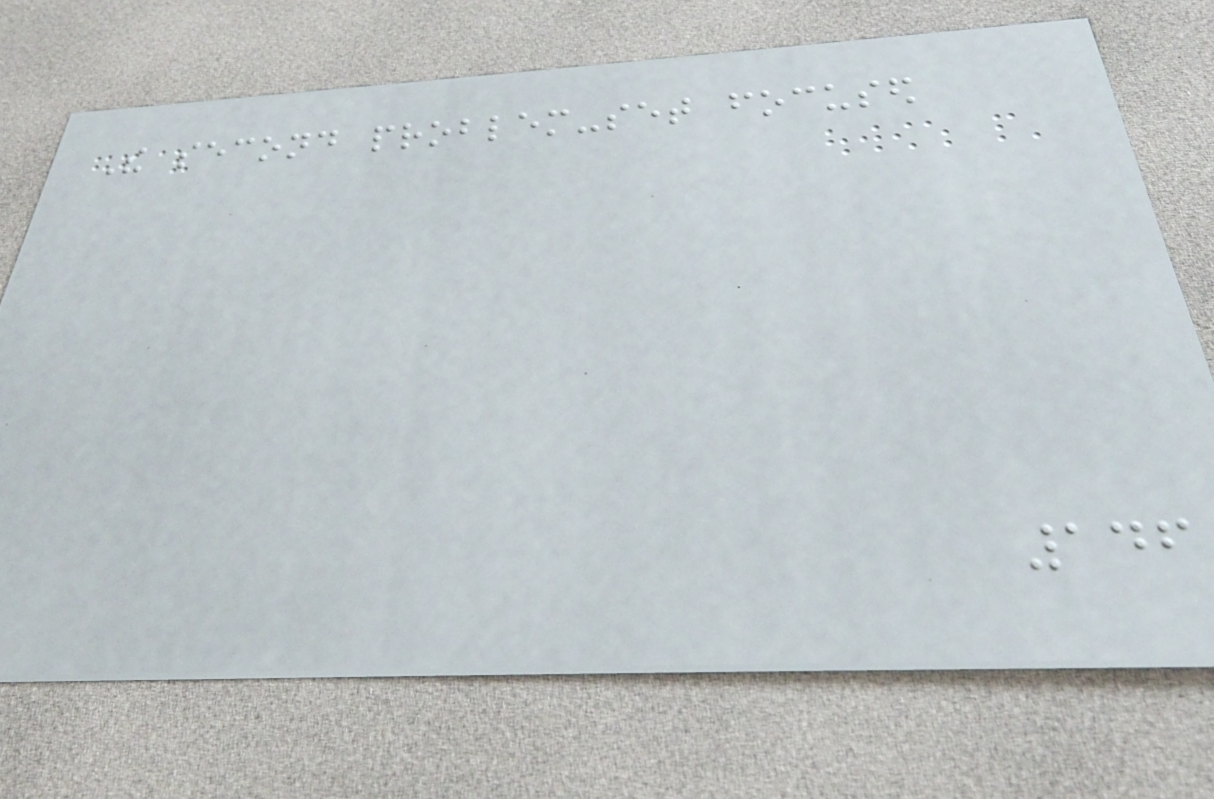The second problem-set focused
146
